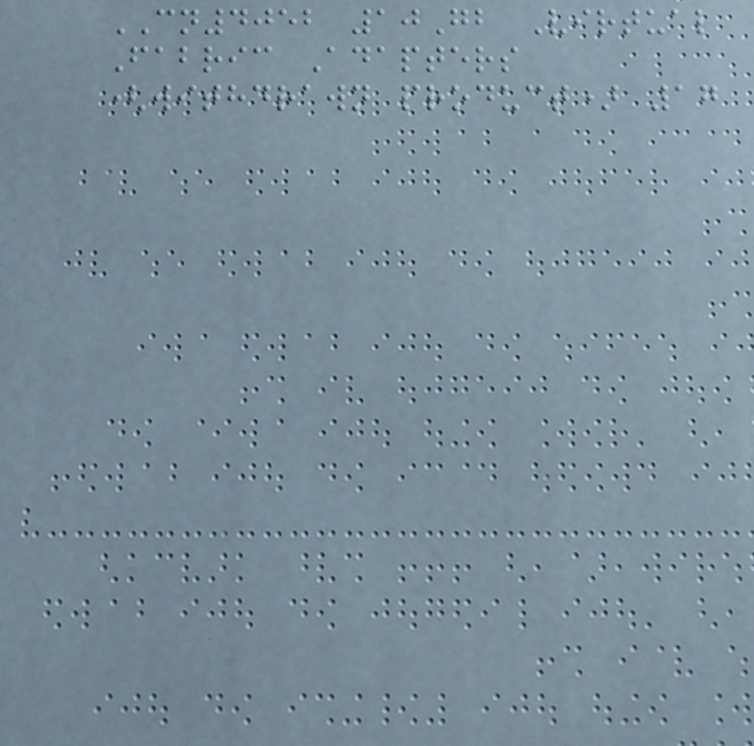CN4052 10Gb Virtual
Fabric Adapters
(withdrawn product) 17
